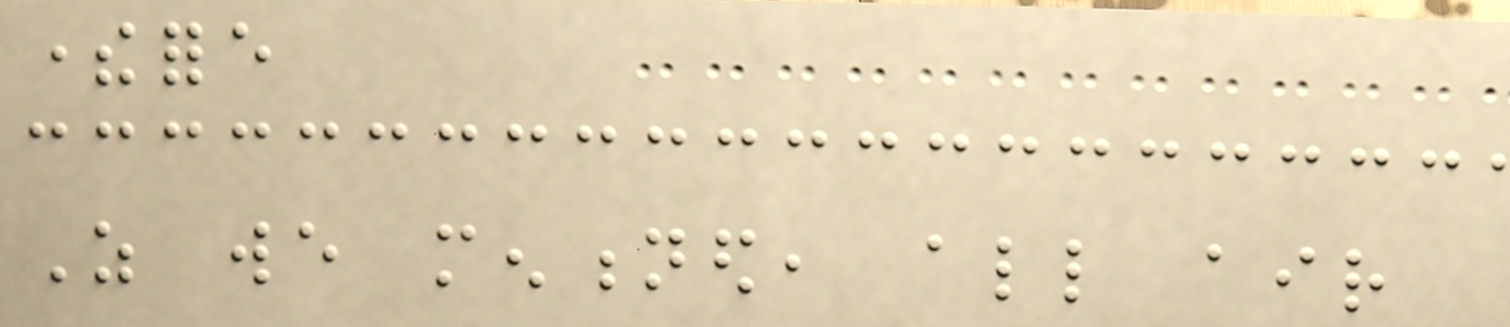therefore
As we mentioned, all air
